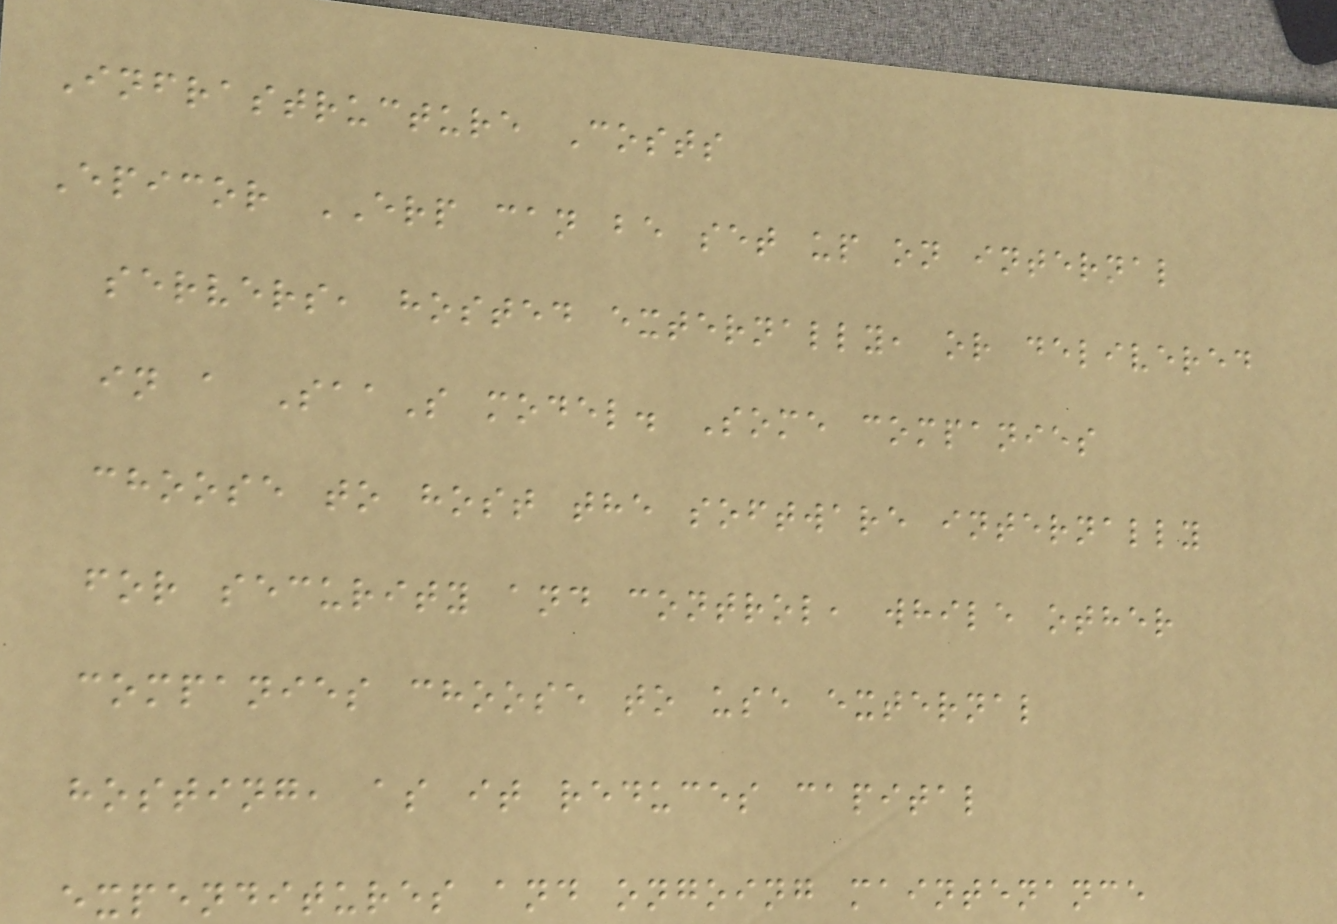Infrastructure Costs
Epicor ERP can be set up on internal
servers, hosted externally, or delivered
in a SaaS model. Some companies
choose to host the software internally
for security and control, while other
companies choose to use external
hosting, as it reduces capital
expenditures and ongoing maintenance
